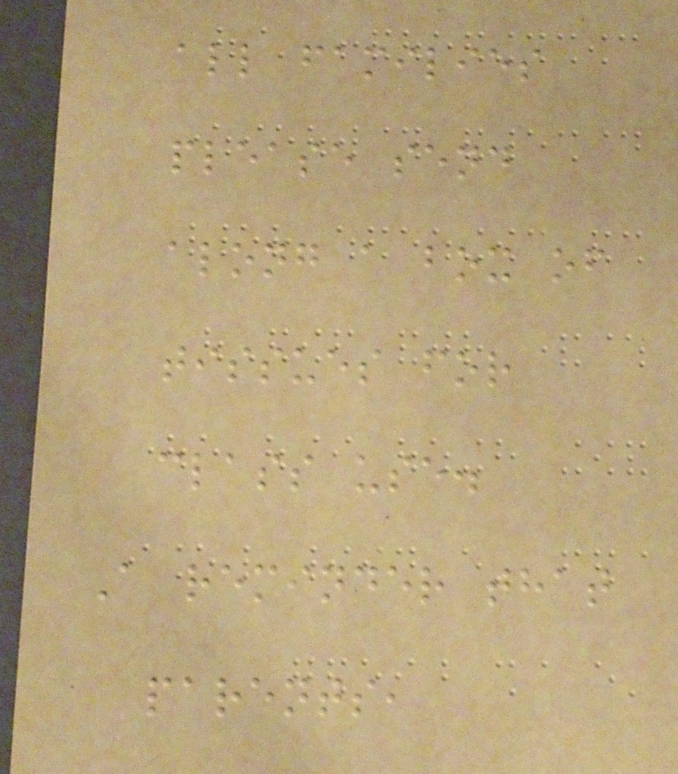all families
please send
along a box of
tissues for
class use.
A reminder that
parents,
